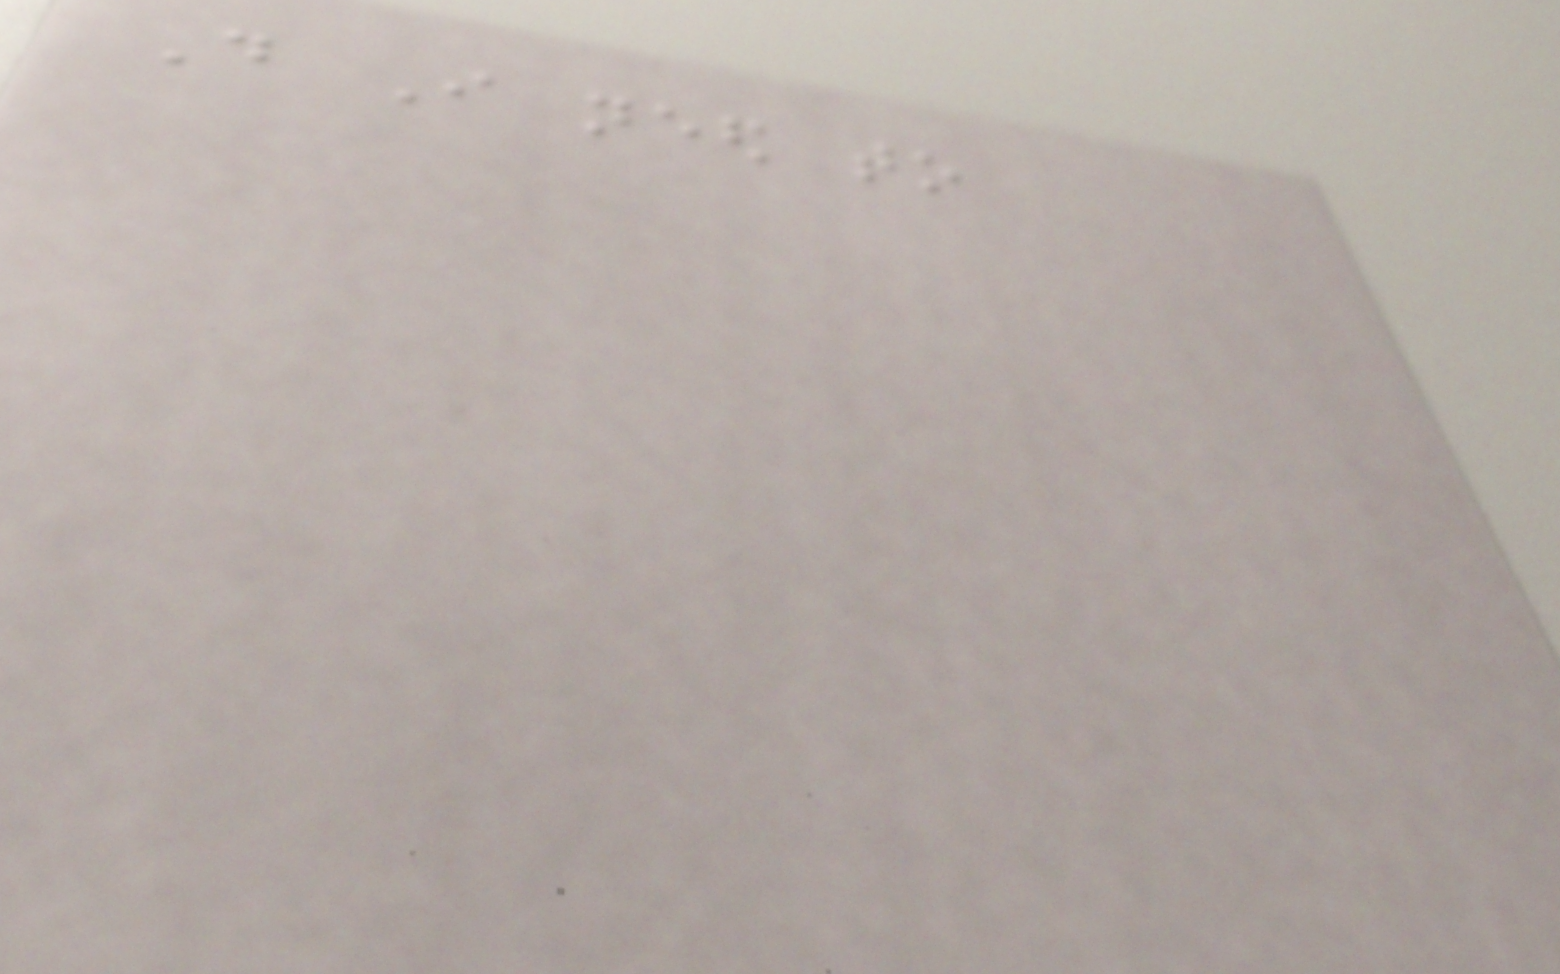Do I need to
